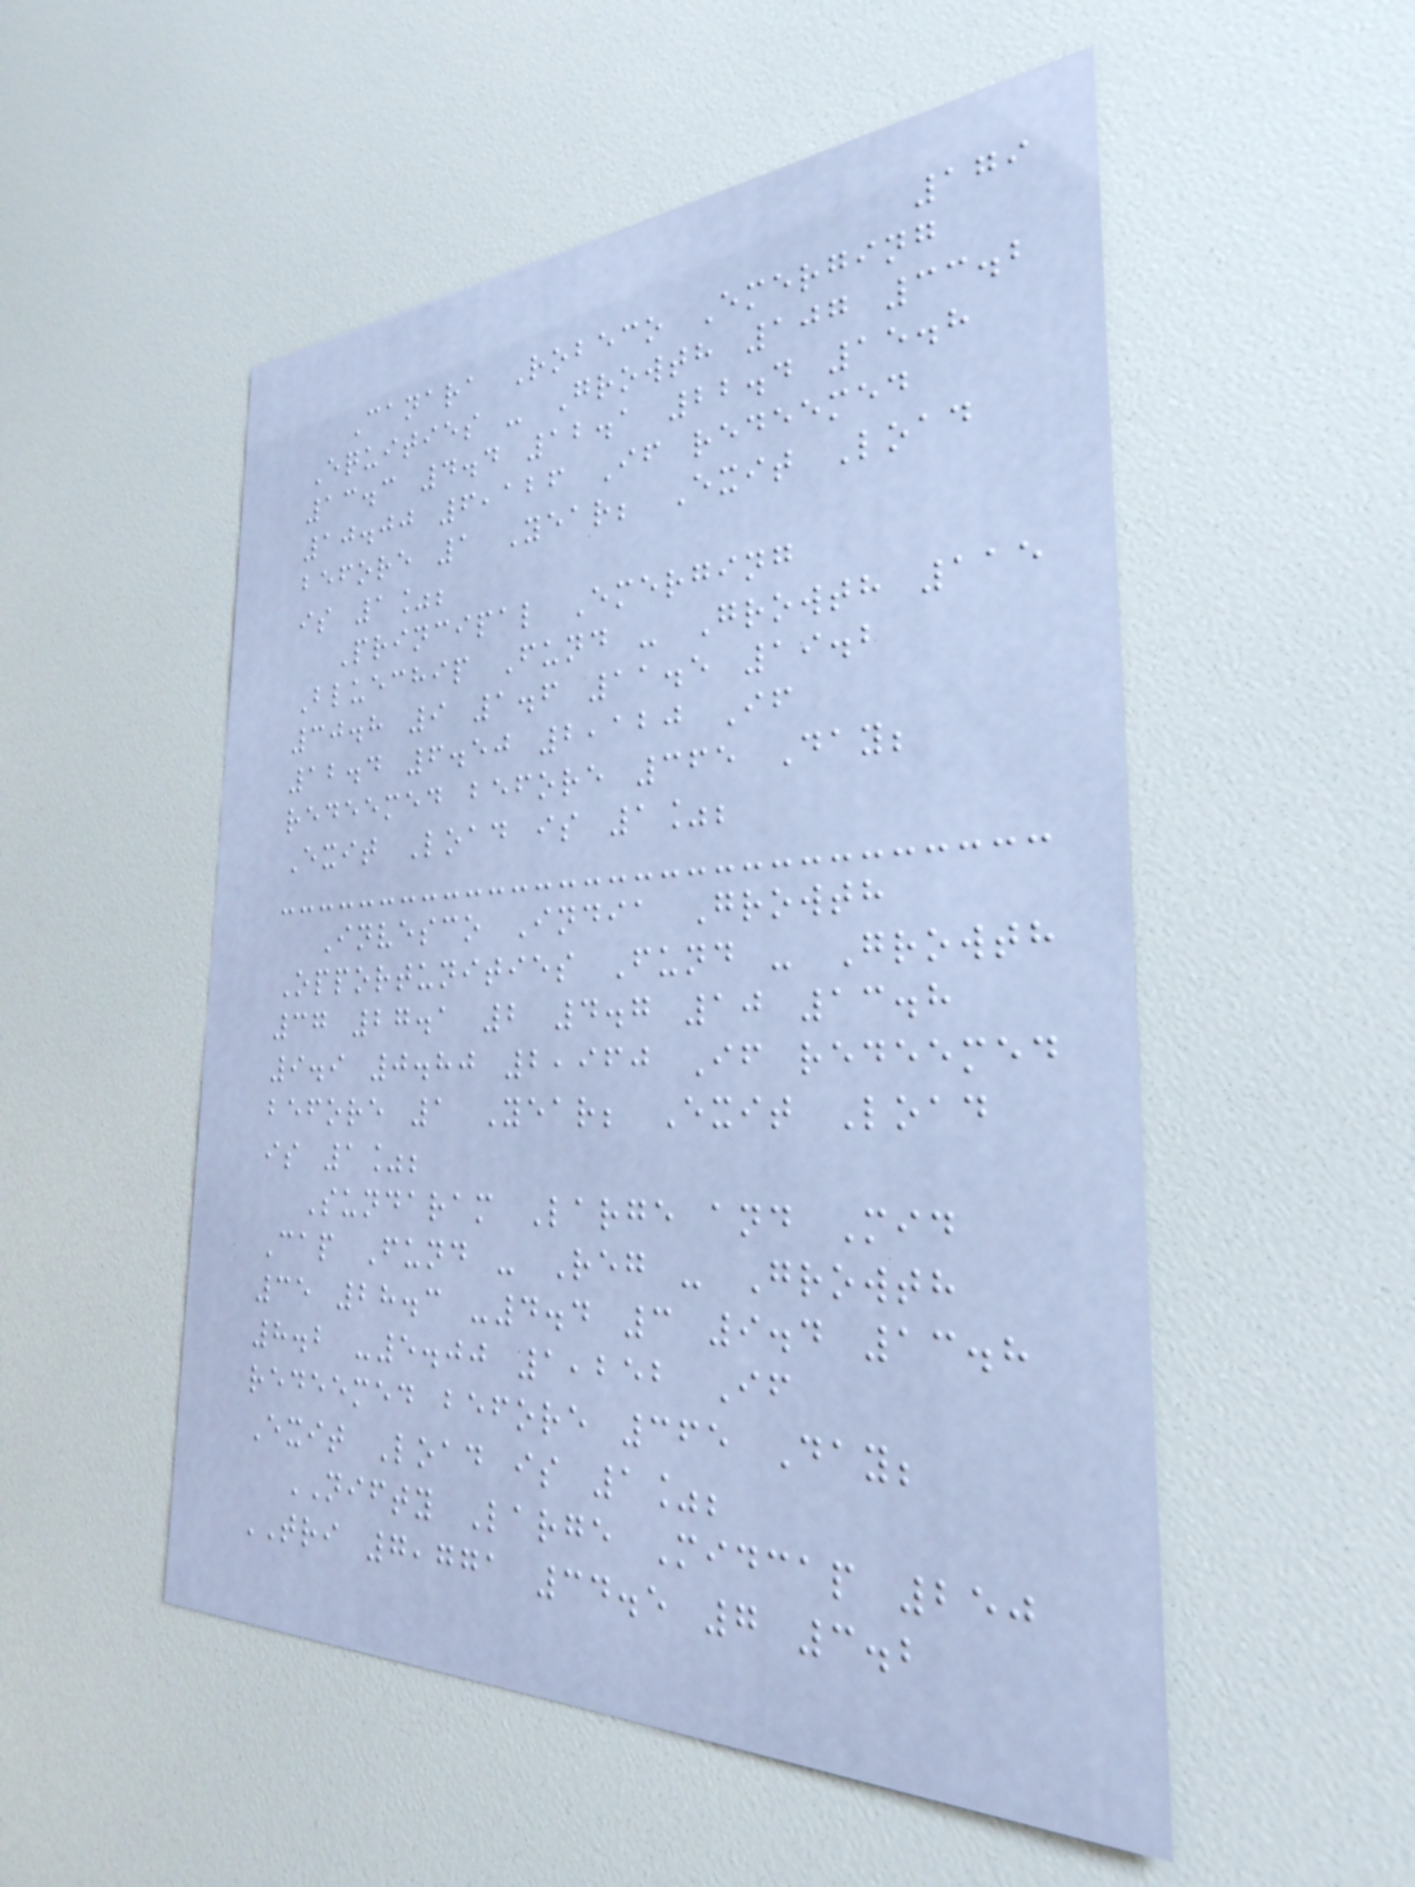179
Canara Robeco Emerging
Equities - Growth 107 33.2
13.3 4.4 12.1 22.4 15.8
10.00 6,126 If redeemed
before 1 Year; Exit Load
is 1%;
Principal Emerging
Bluechip Fund - Growth 115
30.8 9 1.6 11.5 19.2
12.4 6.50 2,120 If
redeemed before 365 Day;
Exit Load is 1%;
Invesco India Growth
Opportunities Fund - Growth
37 27.1 2 4.7 10 13.8
9.9 0.80 2,960 If redeemed
before 1 Year; Exit Load
is 1%;
Sundaram Large and Mid
Cap Fund - Reg - Growth
35 28.3 -4.4 3 9.4 13.8
8.2 -5.00 1,252 If
redeemed before 365 Day;
Exit Load is 1%;
NIFTY Large Midcap 250
TRI 7,771 34.5 7 3.2
